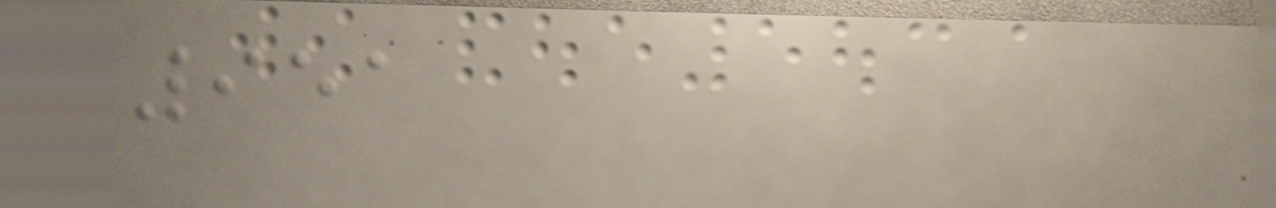951
